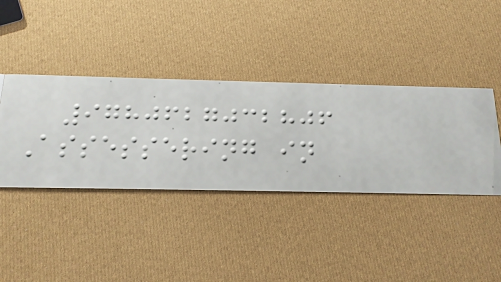9780627032806
Assessering in
